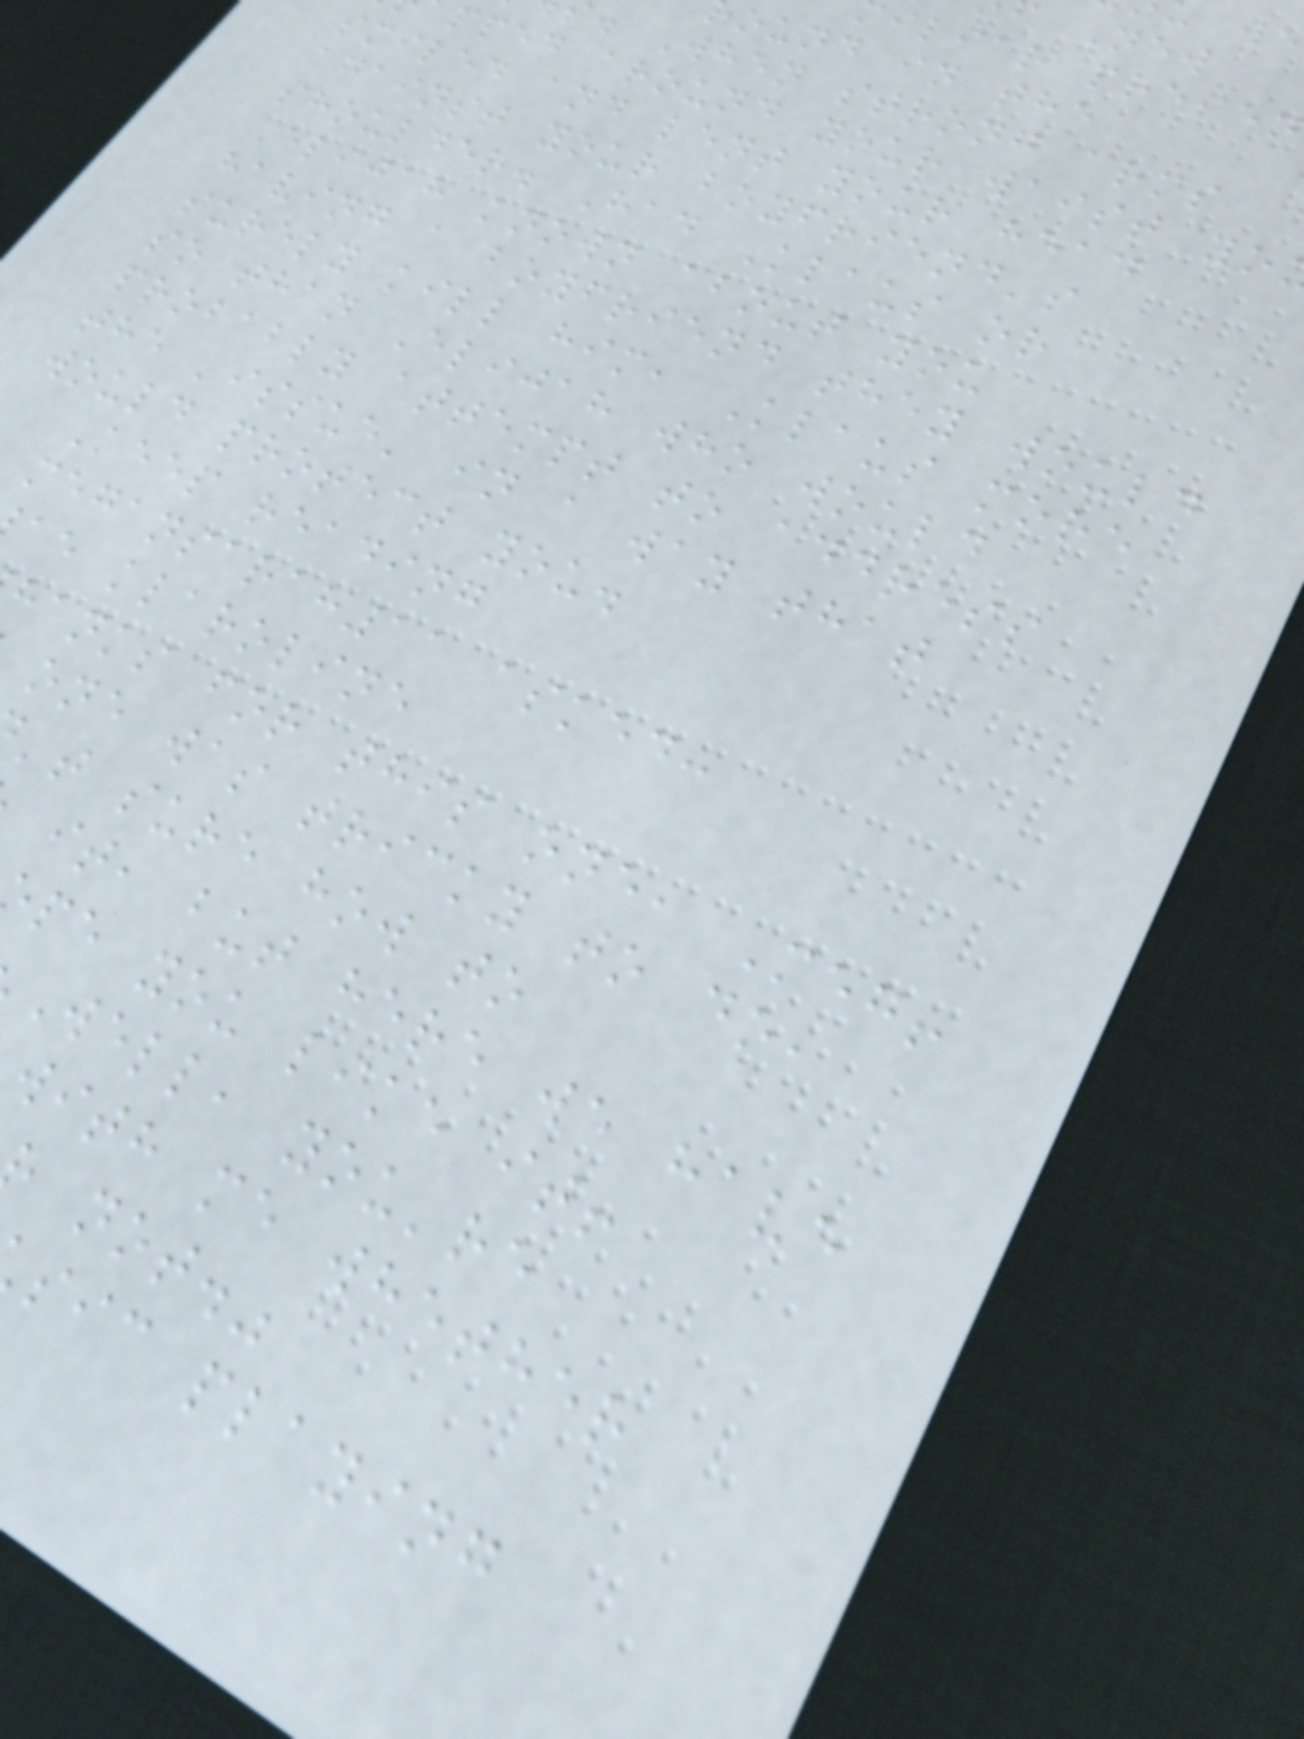iliar presen
ound in the
. When strong arms
pped around your waist yo
smiled and lent your head
against your boyfriend's
shoulder. Had Klaus or
Elijah known about you
having a boyfriend they would
surely kill him, Klaus more
so than Elijah who would
probably attempt to address
the 'issue' in a way that
would protect you.
Keep reading
megansarah11 asked:
ae klaroline
hanks for this one, Meg!
one was tricky to do,
't sure how to
it, but here we have
pe you like it!
Well, you're
with me whether
not."
sic playing
